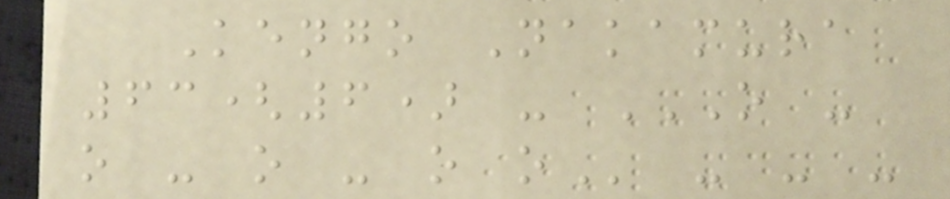Kengo Nakamura
63(6) - O -
O - O - O O - - -
